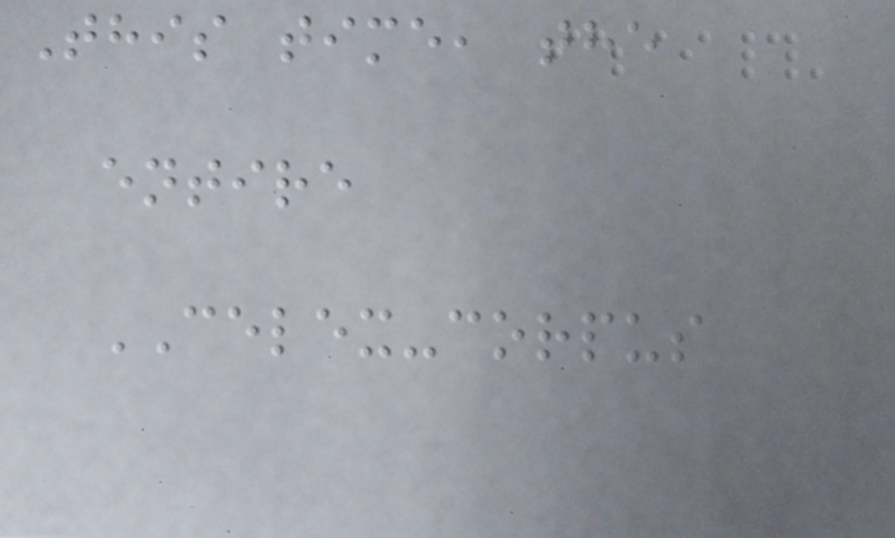This time, the
entire
CELEX-corpus
